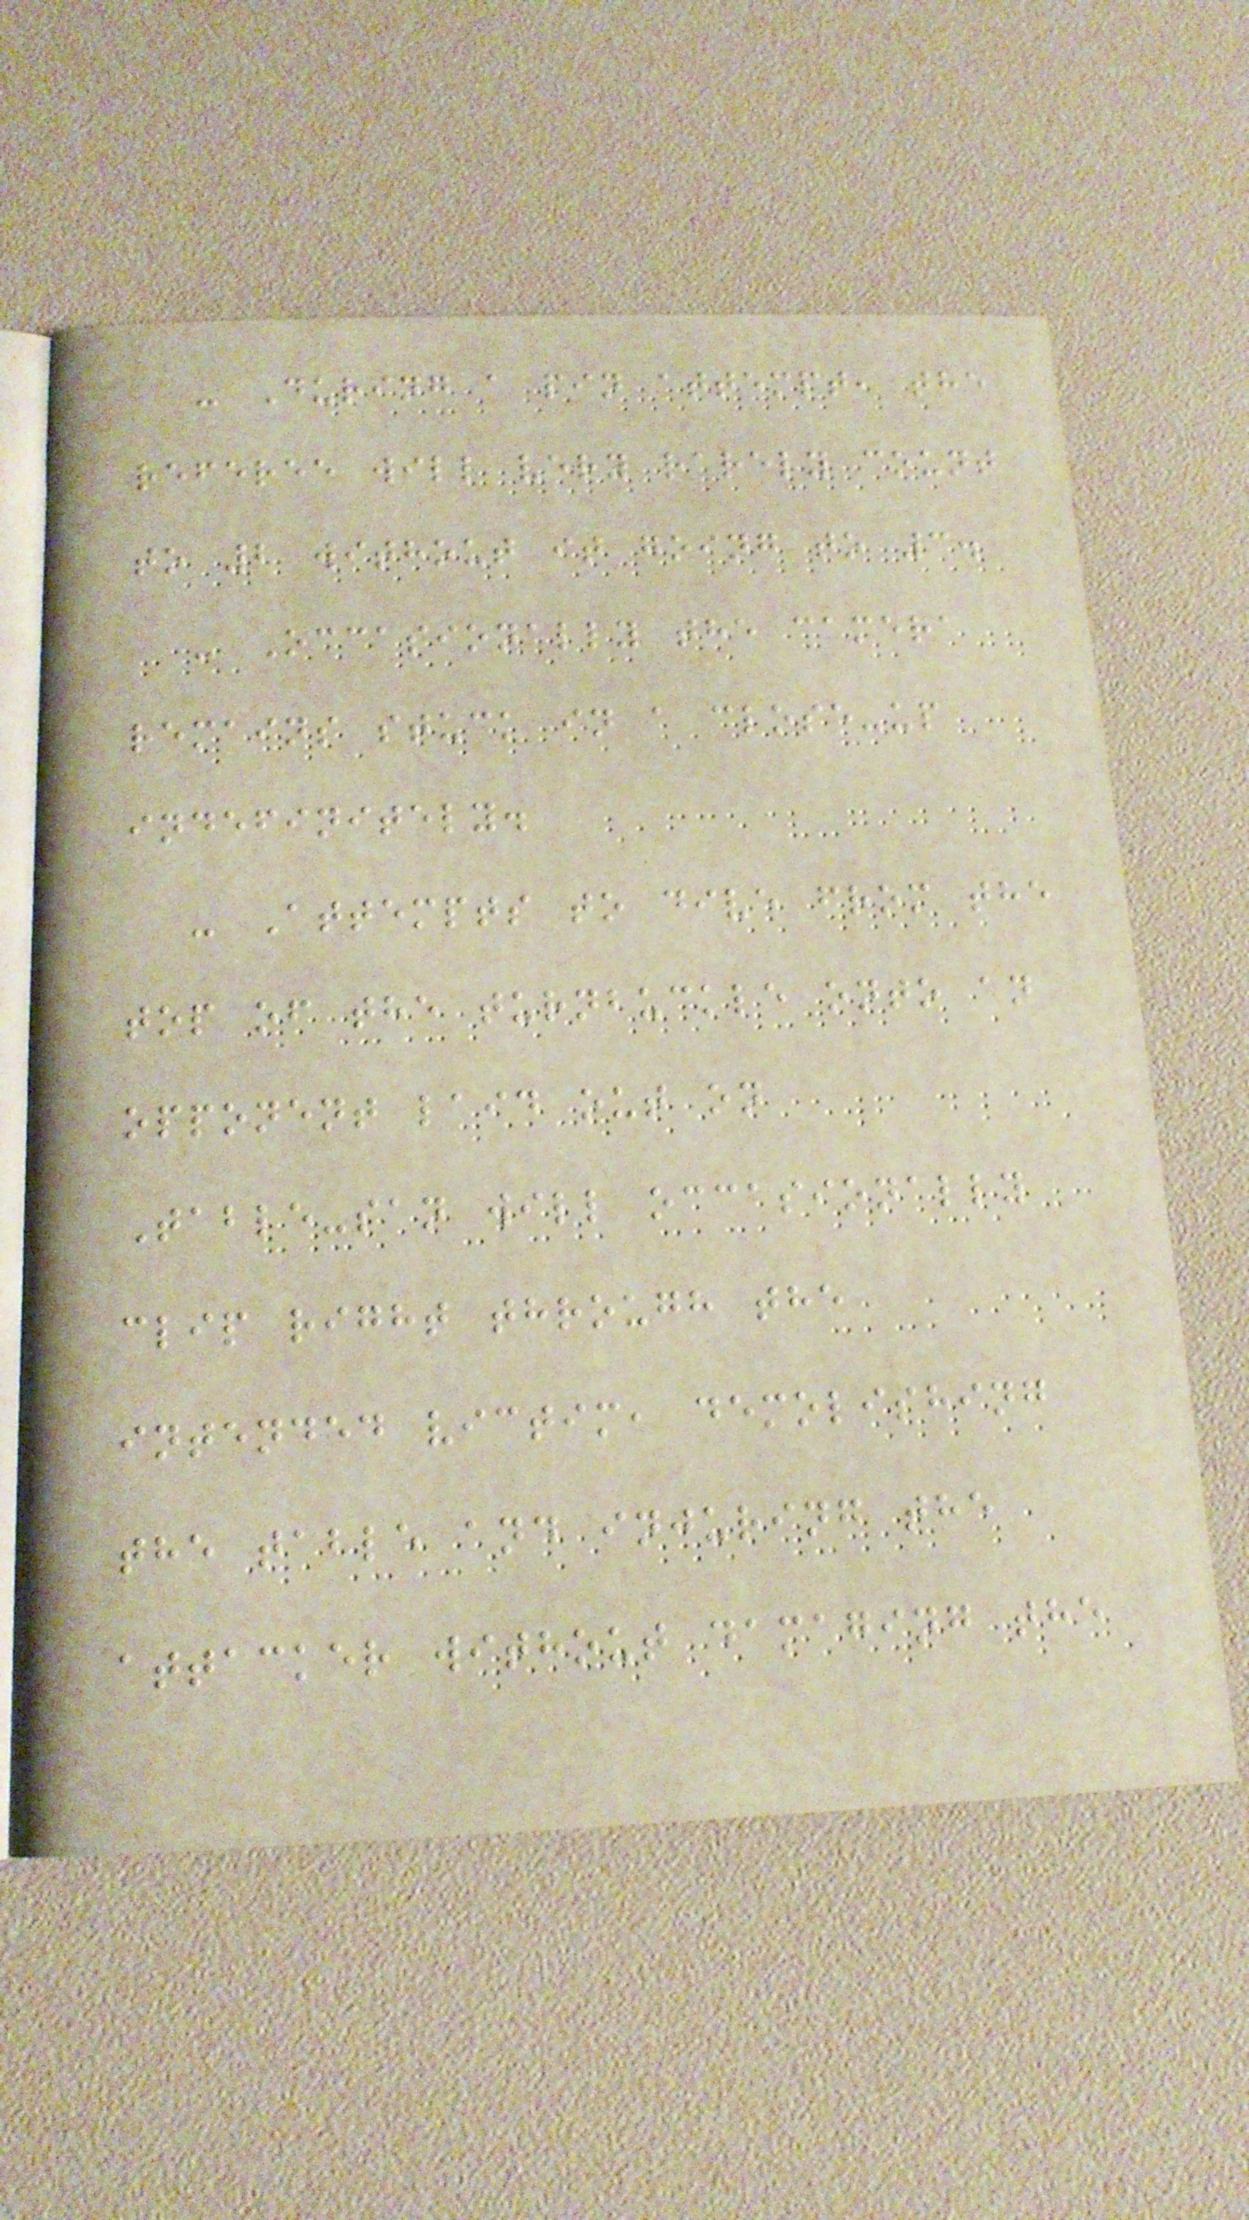- During a pin attempt, the
referee will very rarely count
to 2 without it going to 3.
- Occasionally the camera
remains stuck in a close-up
indefinitely.
- Attempts to dive from the
top of the turnbuckle onto an
opponent laid out on
Table-san will occasionally
clip right through the
intended victim, demolishing
the table and injuring the
attacker without damaging the
